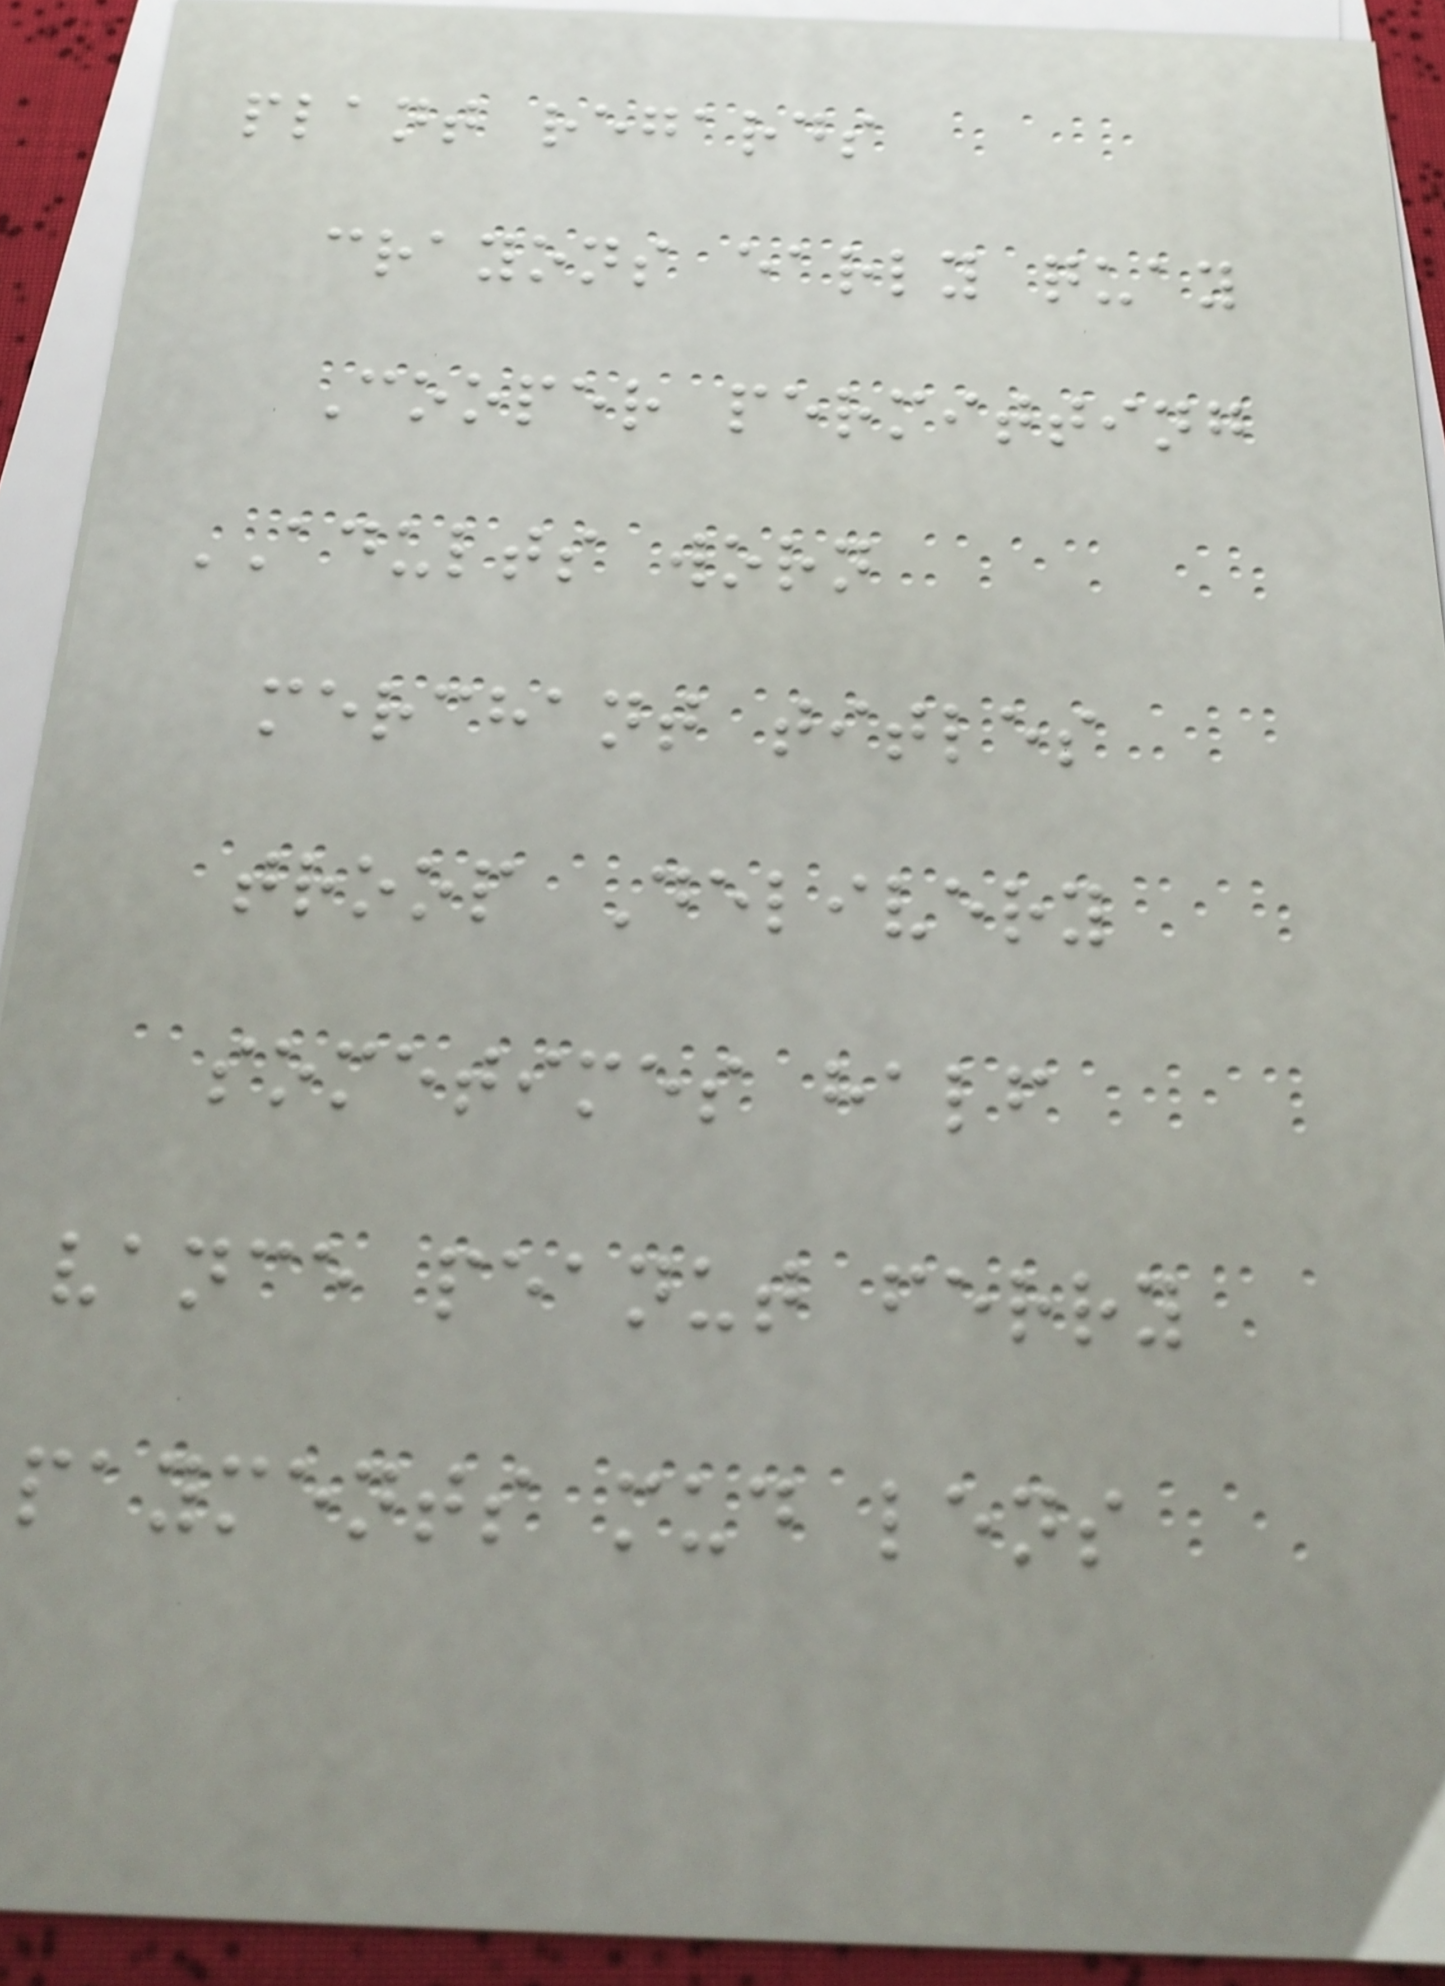plant regards
crayons early quay
Cooper permitting
ADULTS worn
merchant titles
troop Delivery
sometimes half
vance peanut ferry
payments mud lens
